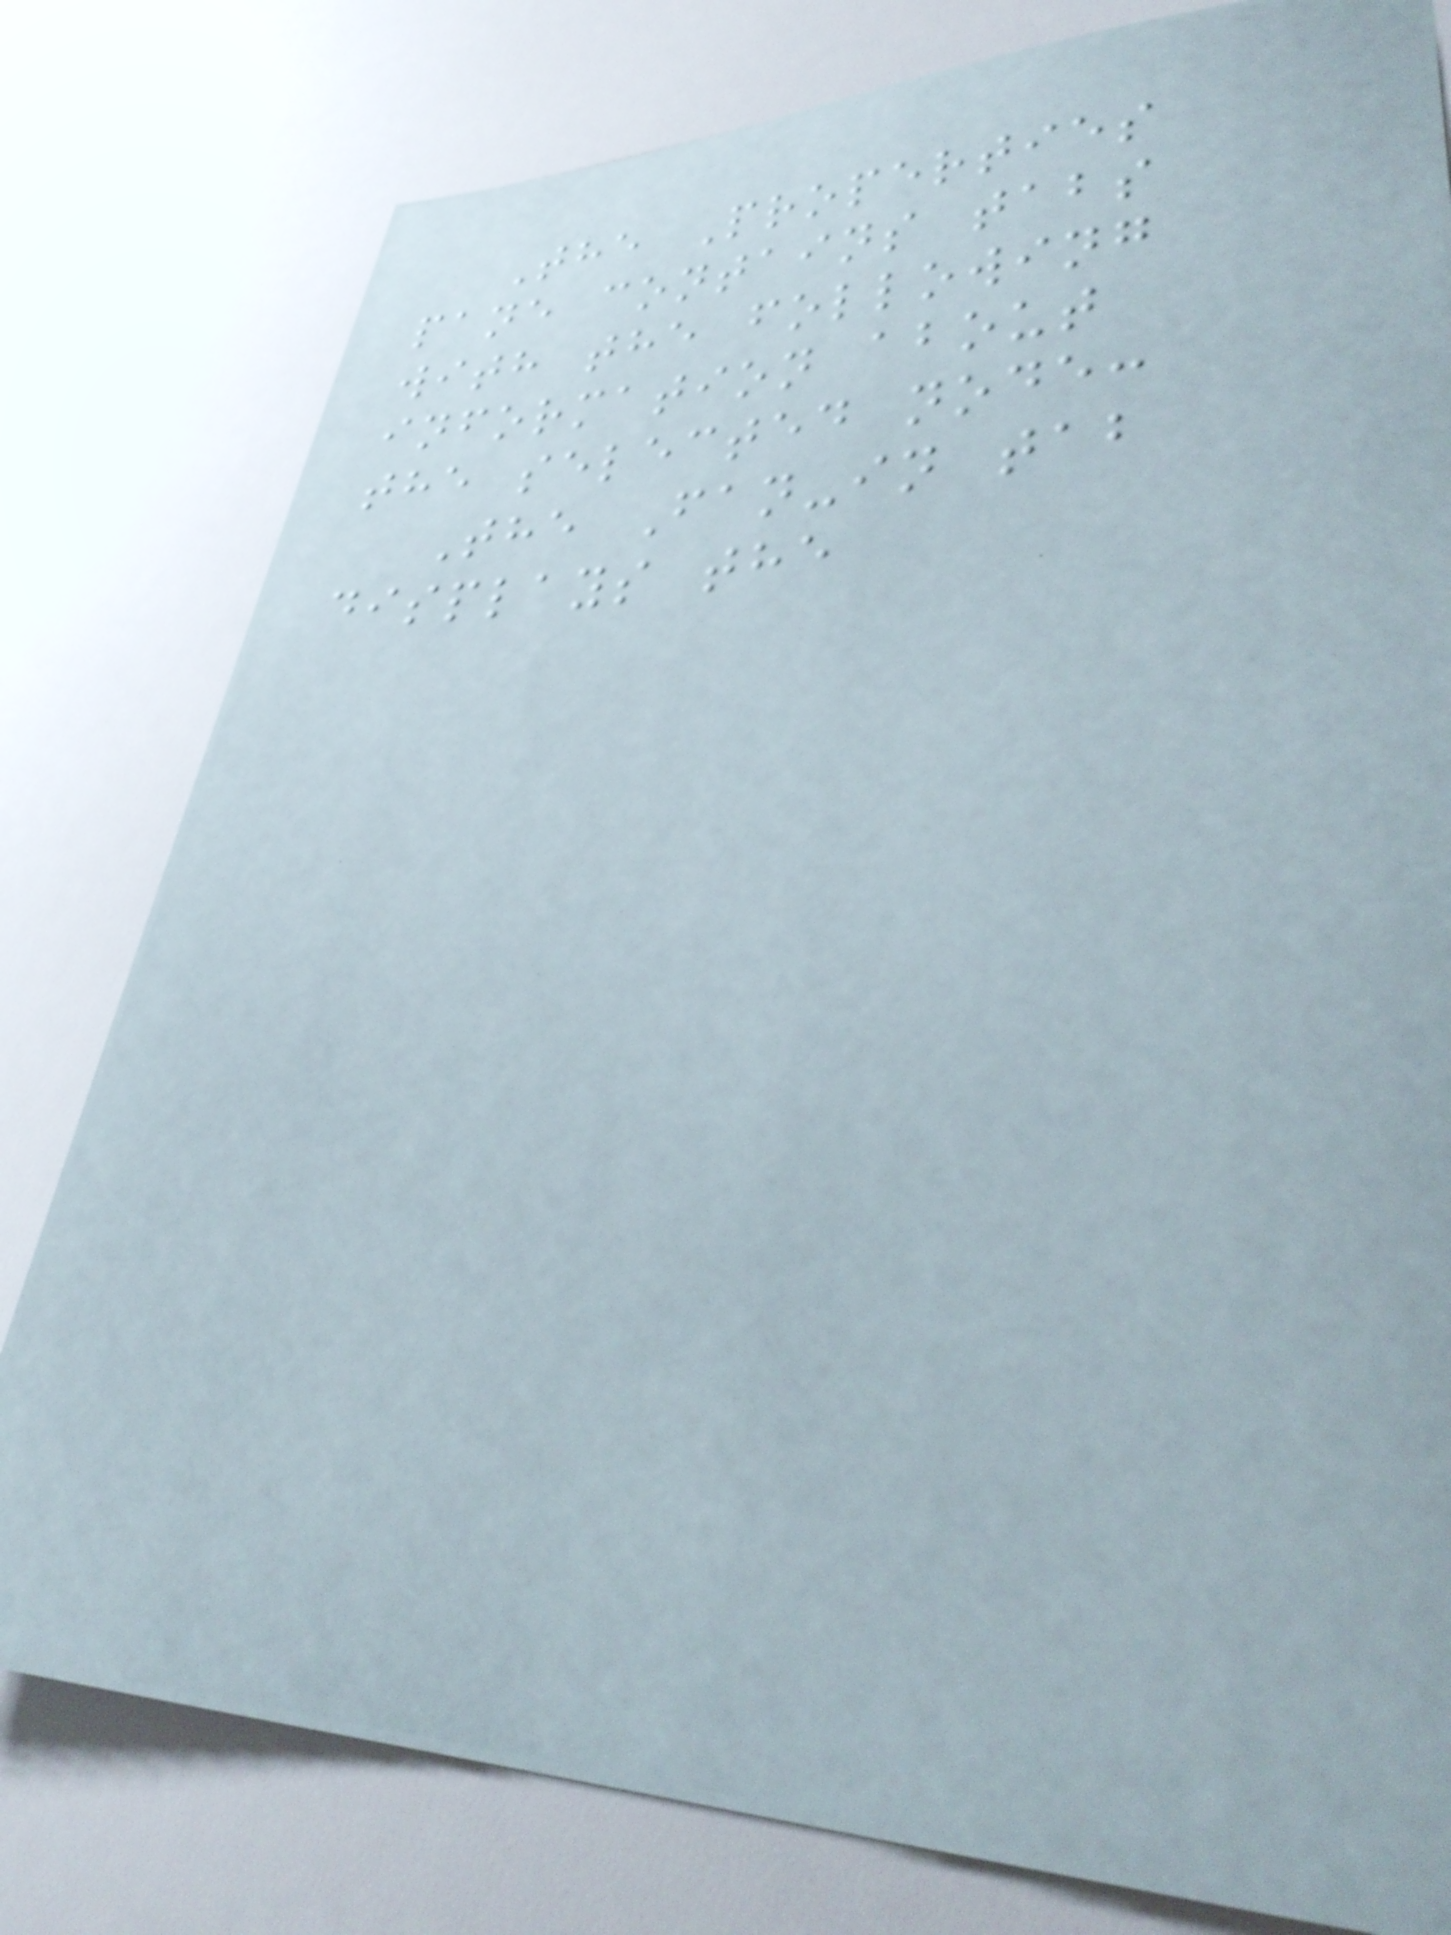The Properties
pane contains tabs
with the following
information about
the selected node:
The Fan-in tab
displays the
